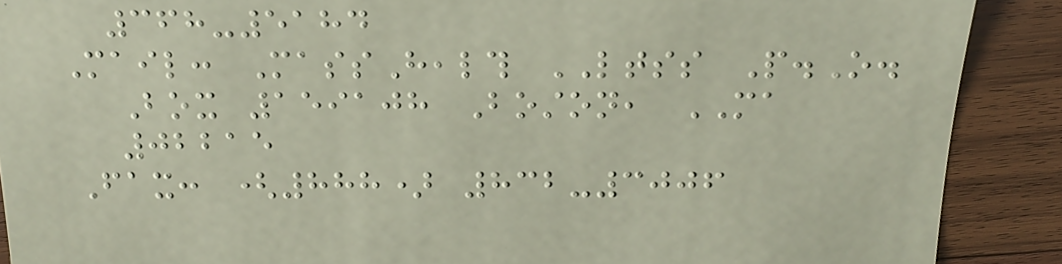368-5184
Mail: MassHealth LTSS P.O.
Box 159108 Boston, MA
02215
Fax: (888) 832-3006
